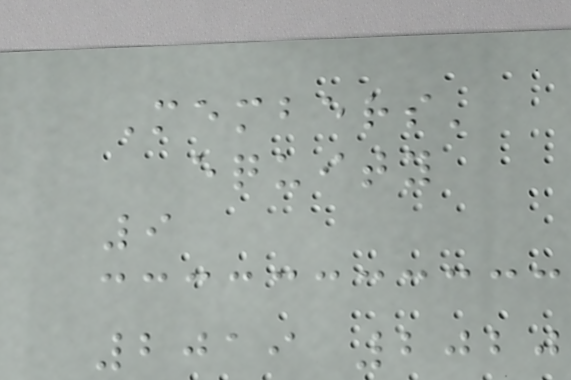Members'
equity
9
2019 2020
